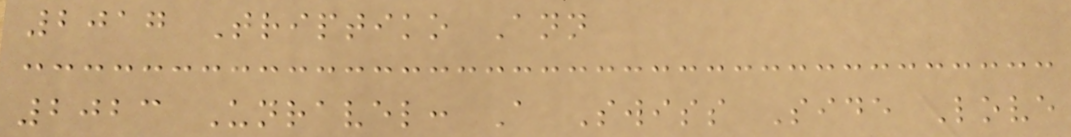2017 Triptiko Ann
2023 Unravel: A Swiss Side Love
